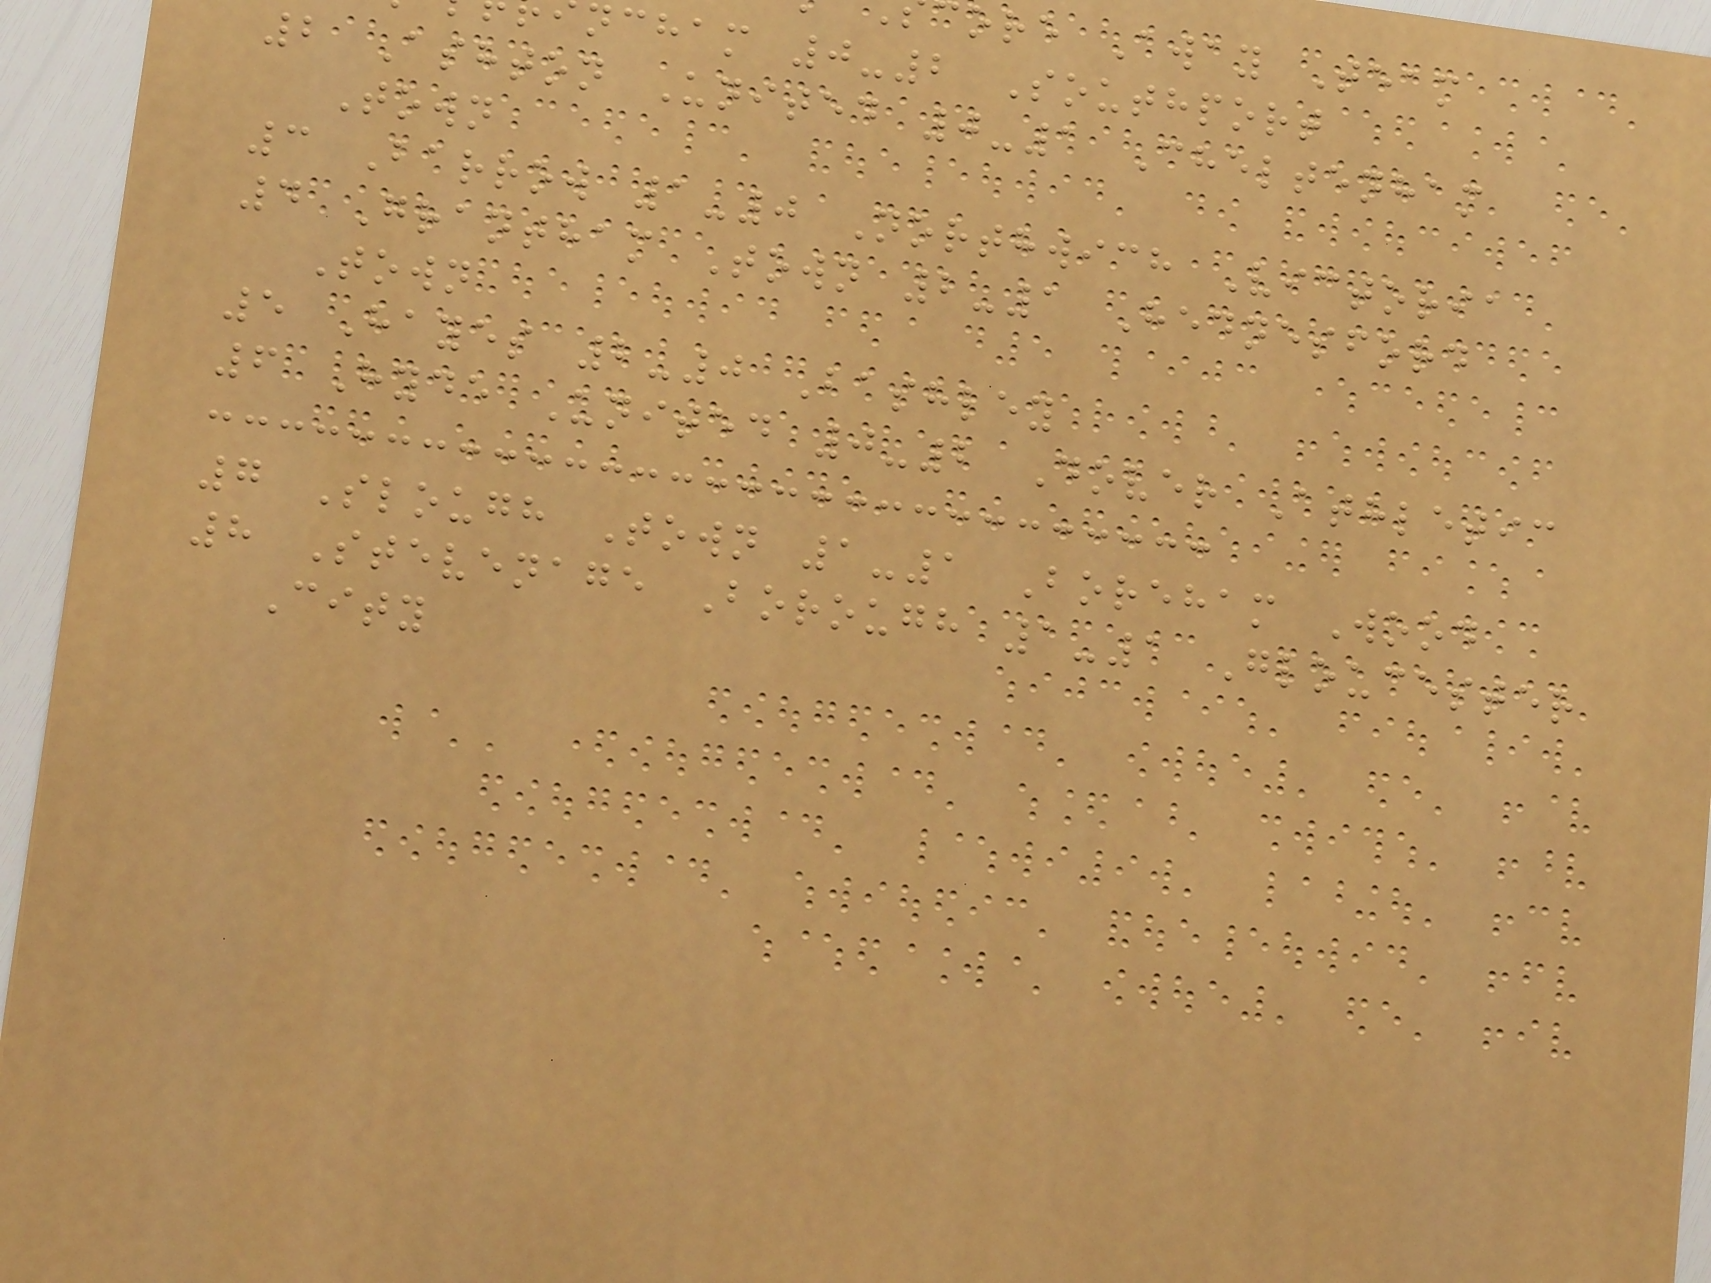ore Away Team
ncham 0-2 Southport
2 Ashton United 0-1 Cheltenham
Town
3 Barrow 1-0 Northwich Victoria
4 Grantham Town 2-1 Hednesford
Town
5 Hayes 2-0 Bashley
6 Hyde United 0-2 Dover Athletic
7 Slough Town 1-1 Boreham Wood
8 Stevenage Borough 1-1 Gloucester
City
